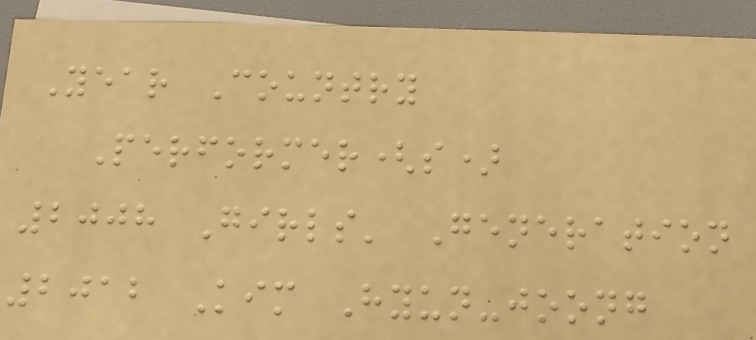Year Country
Performer(s)
2008 Girls' Generation
2012 Kim Hyun-joong
